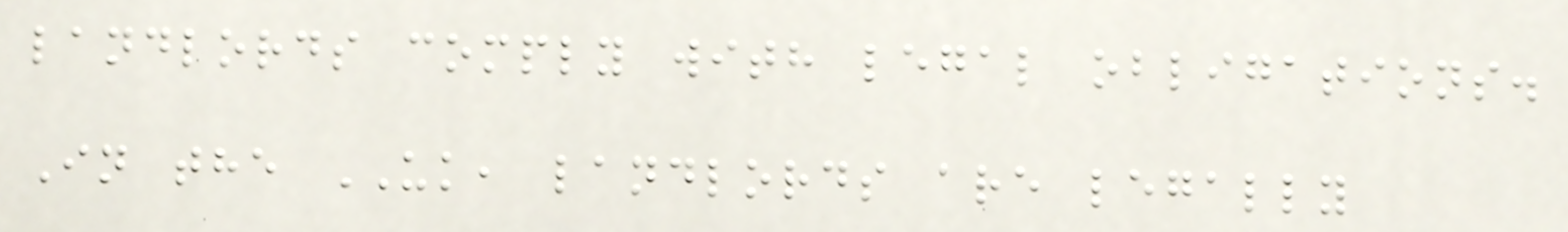landlords comply with legal obligations.
In the UK, landlords are legally
